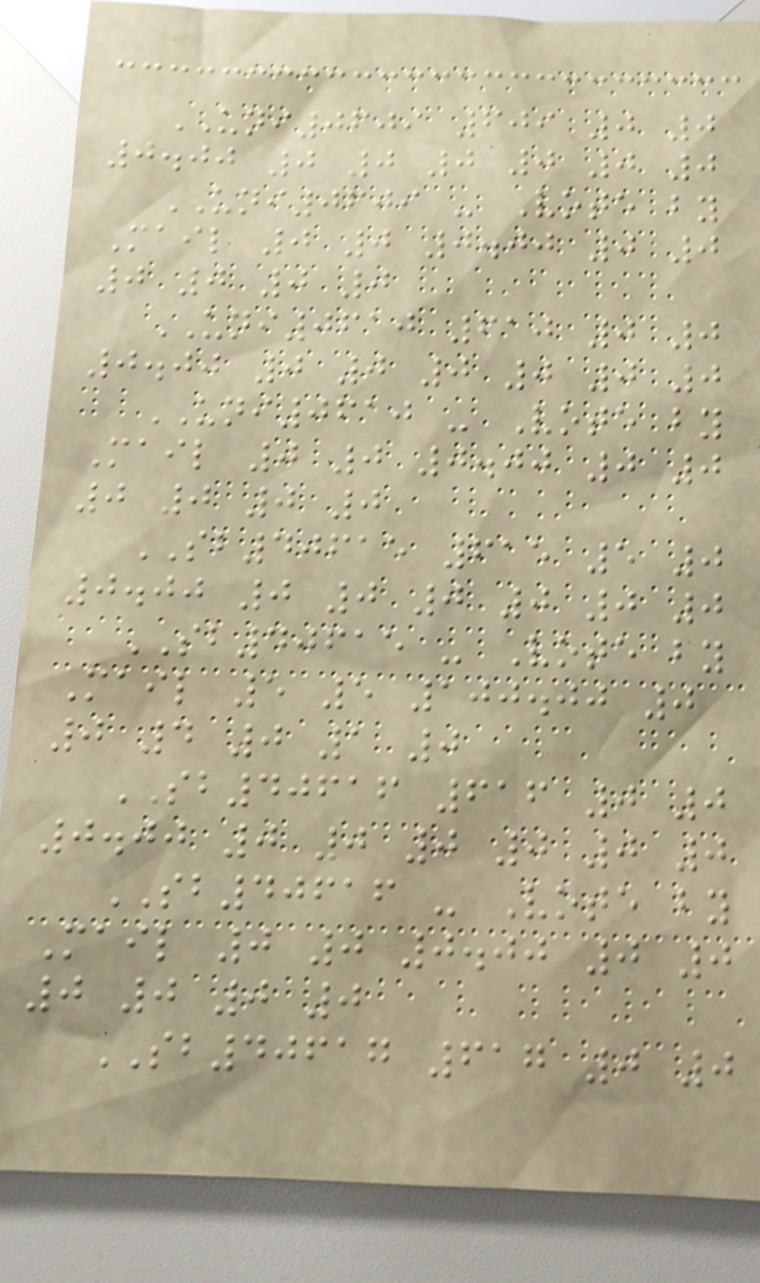UNI0609 609 0 0
0.00 0 0 0 0 0 0
UNI0609 - Vote by
Mail 0 0 0.00 0 0
0 0 0 0
UNI0610 610 0 0
0.00 0 0 0 0 0 0
UNI0610 - Vote by
Mail 0 0 0.00 0 0
0 0 0 0
SB40615 615 5 0
0.00 0 0 0 0 0 0
SB40615 - Vote by
Mail 5 5 100.00 0
0 4 0 1 0
SB40616 616 0 0
0.00 0 0 0 0 0 0
SB40616 - Vote by
Mail 0 0 0.00 0 0
0 0 0 0
SB40617 617 0 0
